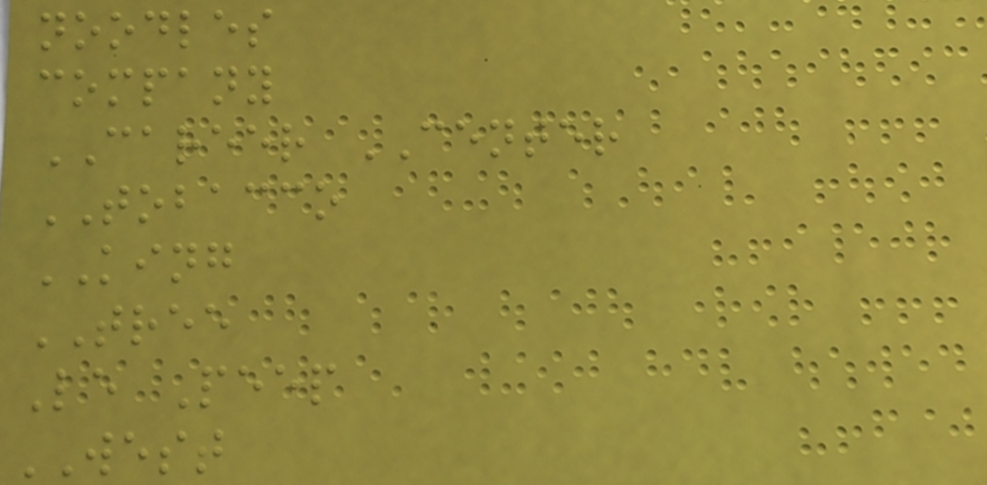noodles
company
CAREER CENTER
TOBACCO
KING
TREE
Le Peep
WEST
